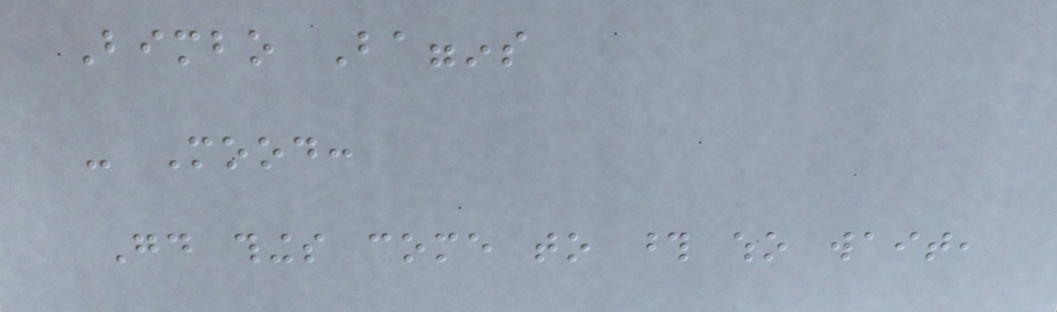Bimbo Baggins
- Mood:
Good things come to those who wait,
